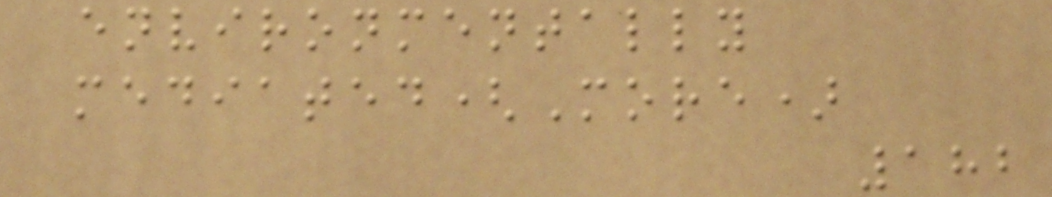environmentally
mediated(More)
182
